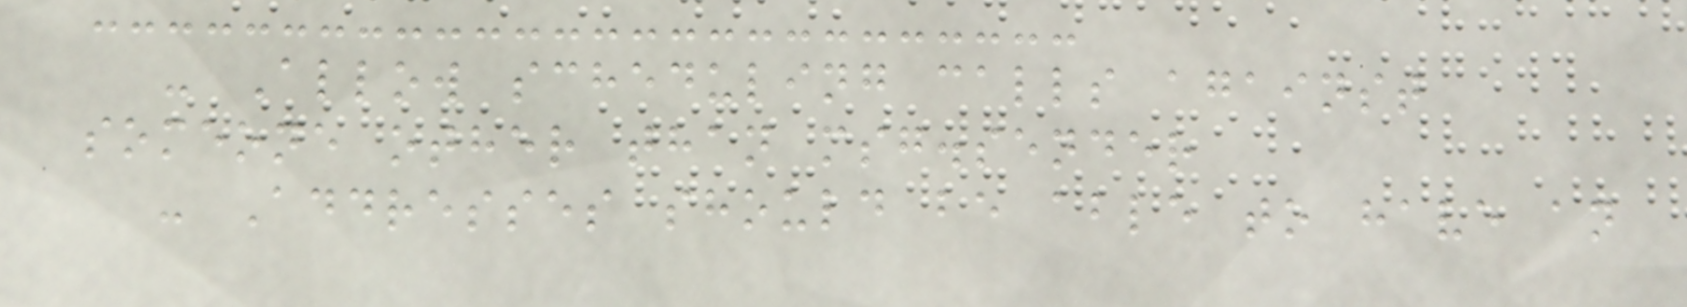- Allow scheduling calls against
someone other than msg.sender
- Addresses should be able to have an
